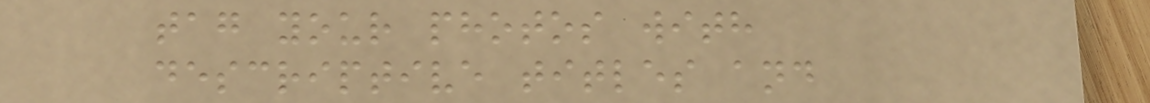tag your photos with
descriptive titles and
